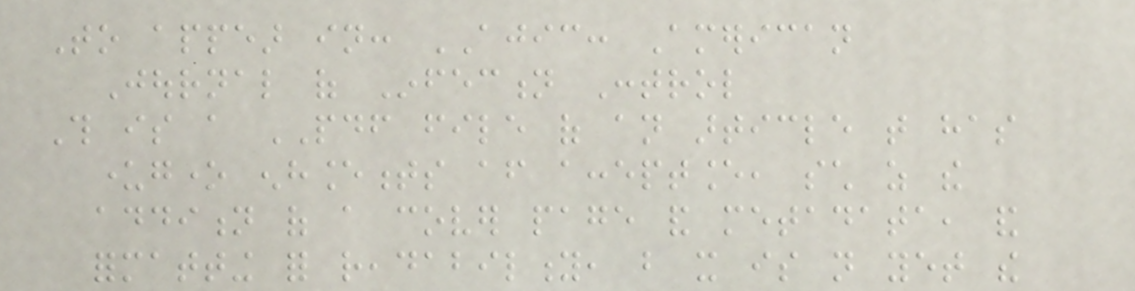To appear in: AJIC: American
Journal of Infection Control
This is a PDF file of an article that has
undergone enhancements after acceptance, such as the
addition of a cover page and metadata, and
formatting for readability, but it is not yet the
